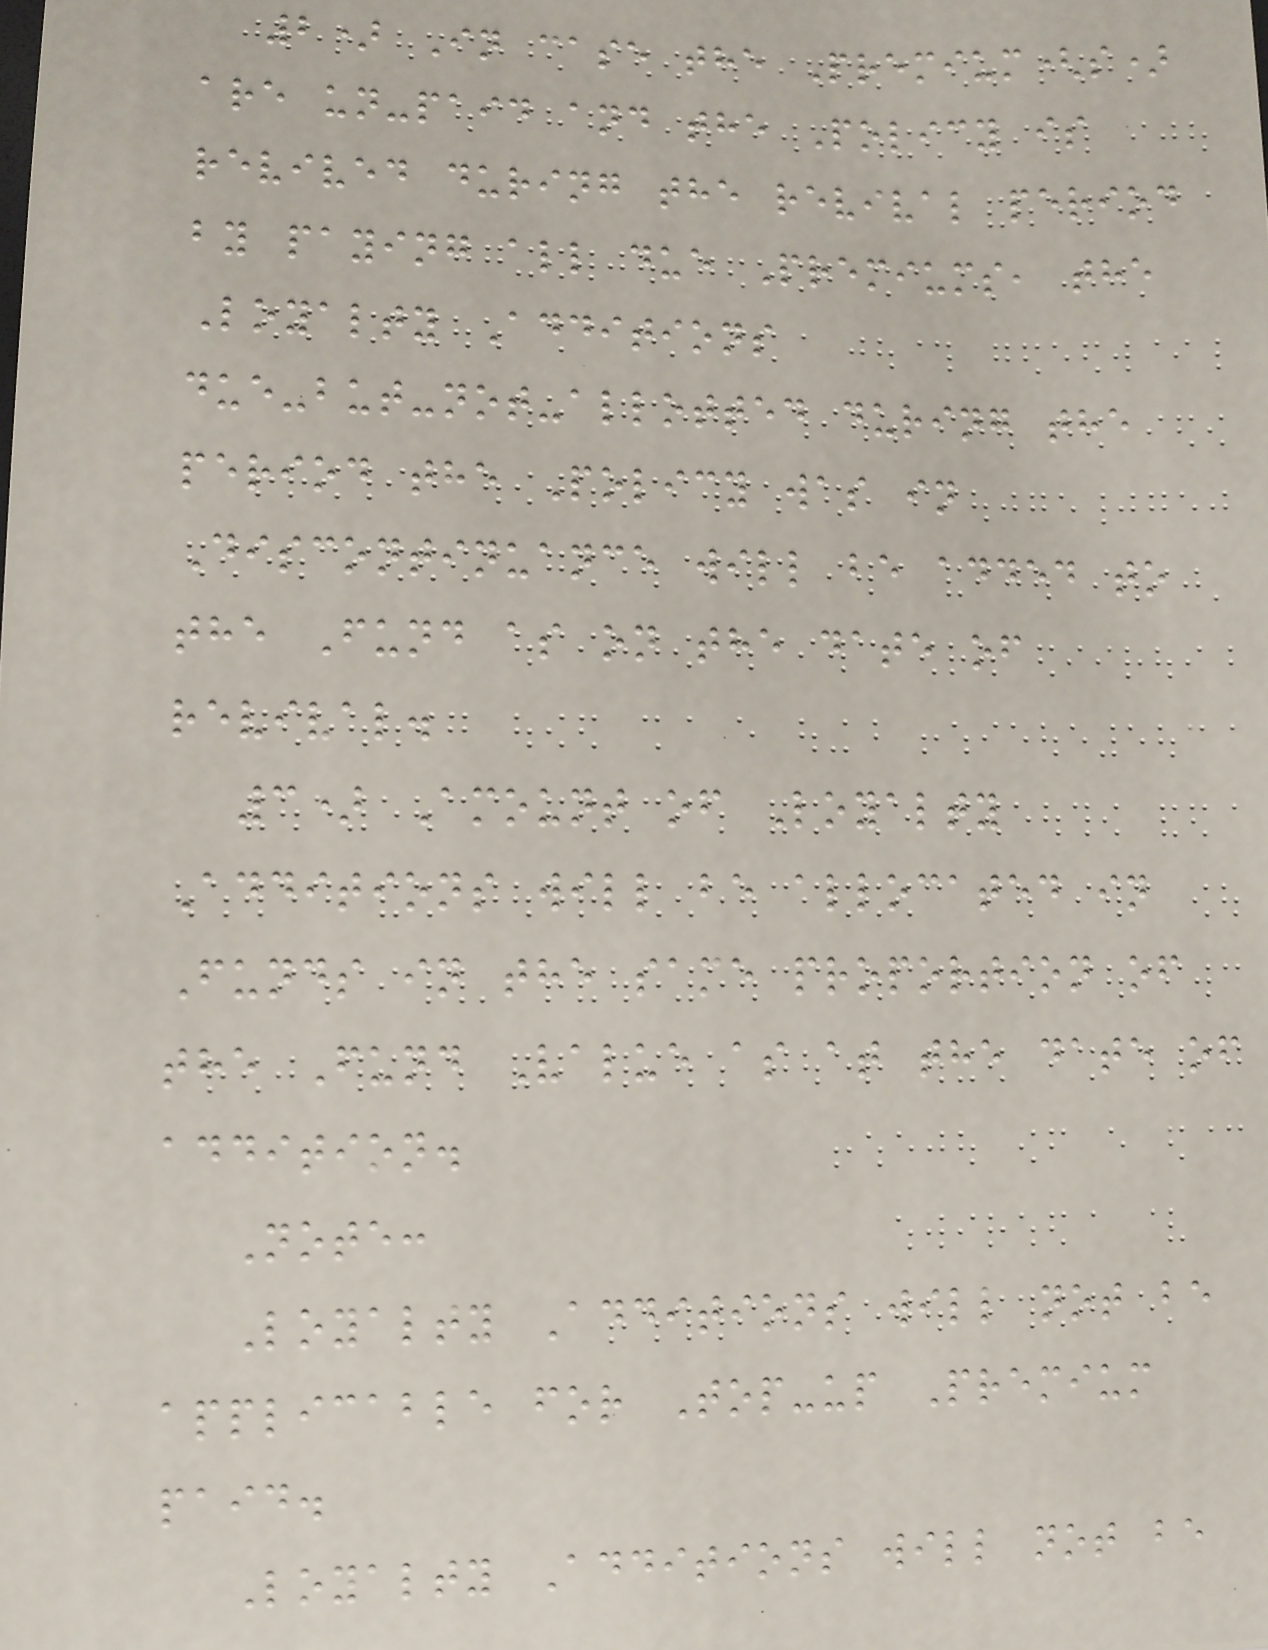2) In case the Premium(s)
are un-paid and the Policy is
revived during the revival period
by paying all due Premiums, the
Loyalty Additions
due-but-not-allotted during the
period the Policy was in
Discontinuance will be added to
the Fund as on the date of
revival.
3) Amount of Loyalty
Additions will be allocated in
Funds in the same proportion of
the Fund Value as at the date of
addition.
Note:
Loyalty Additions will not be
applicable for Top-up Premium
paid.
Loyalty Additions will not be
